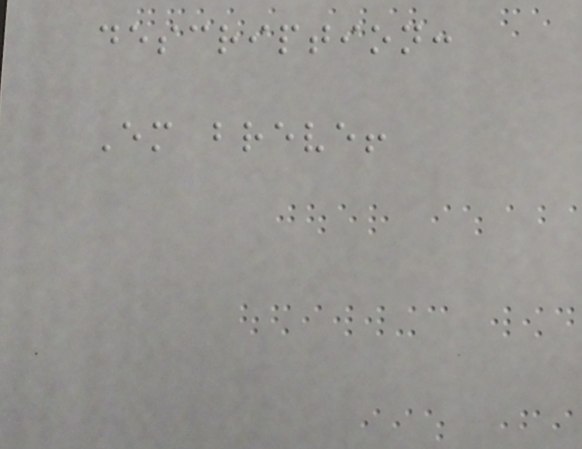description:
Em breve!
